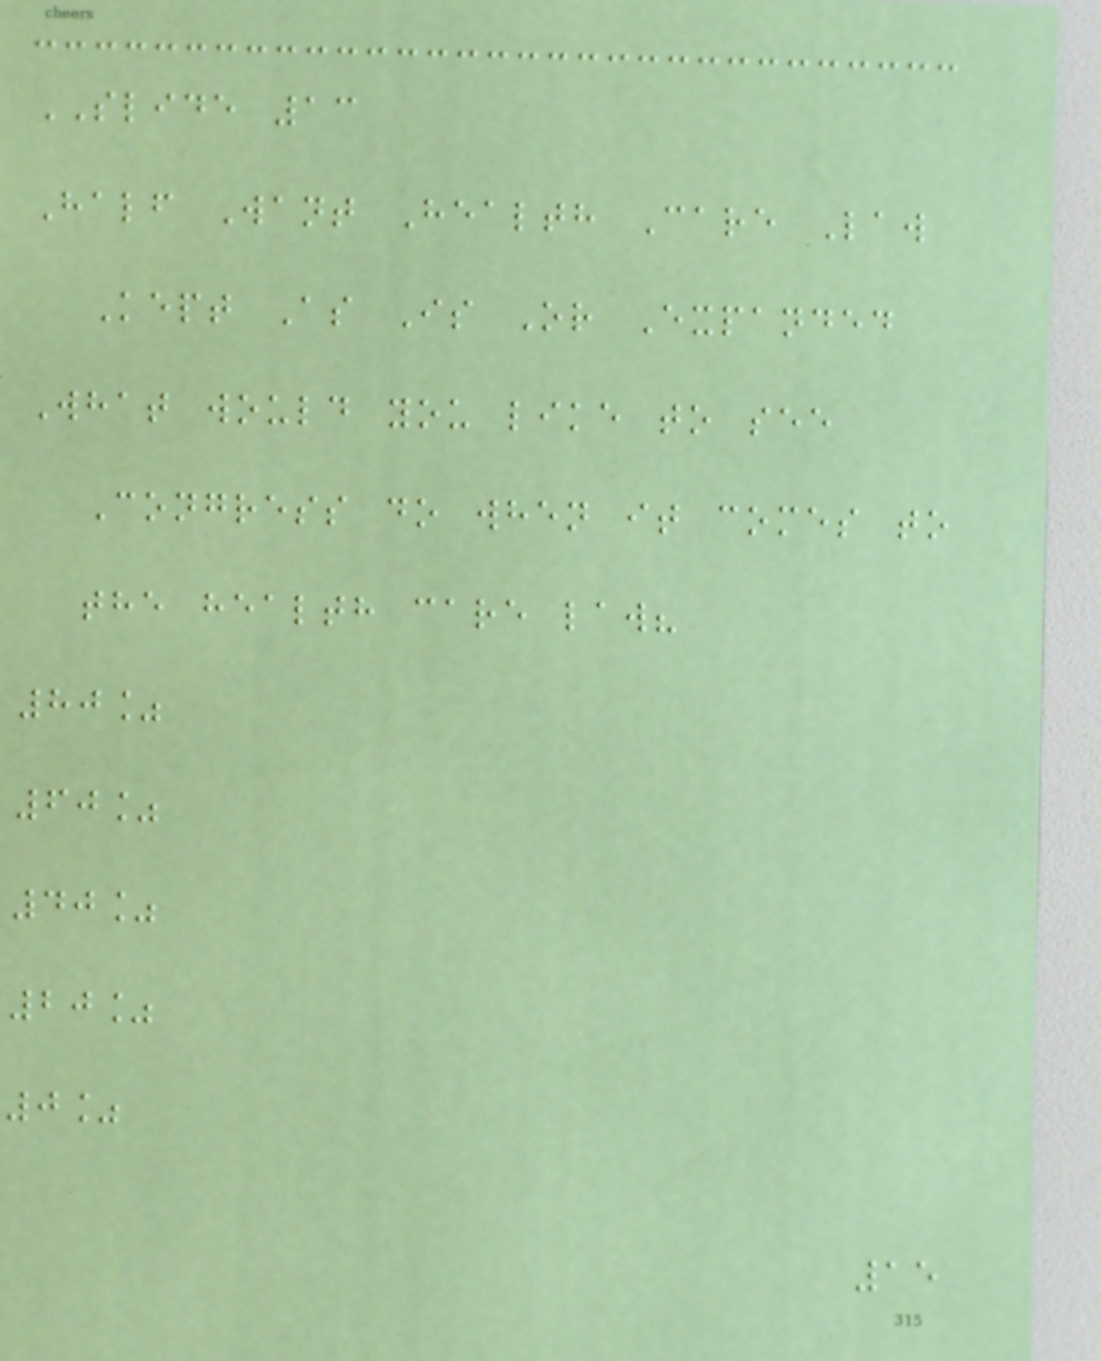SLIDE 13
Half Want Health Care Law
Kept As Is Or Expanded
What would you like to see
Congress do when it comes to
the health care law?
80%
60%
40%
20%
0%
15
